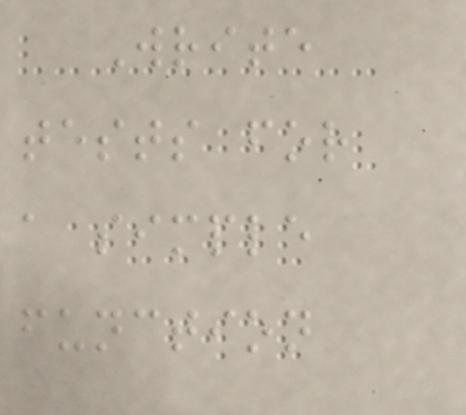Write
tests for
a simple
function
